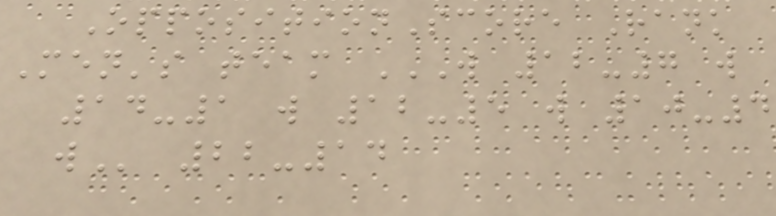OppositionScore Rank
Men's team W 12-7 W
14-1 W 12-5 W 10-4
W 22-14
